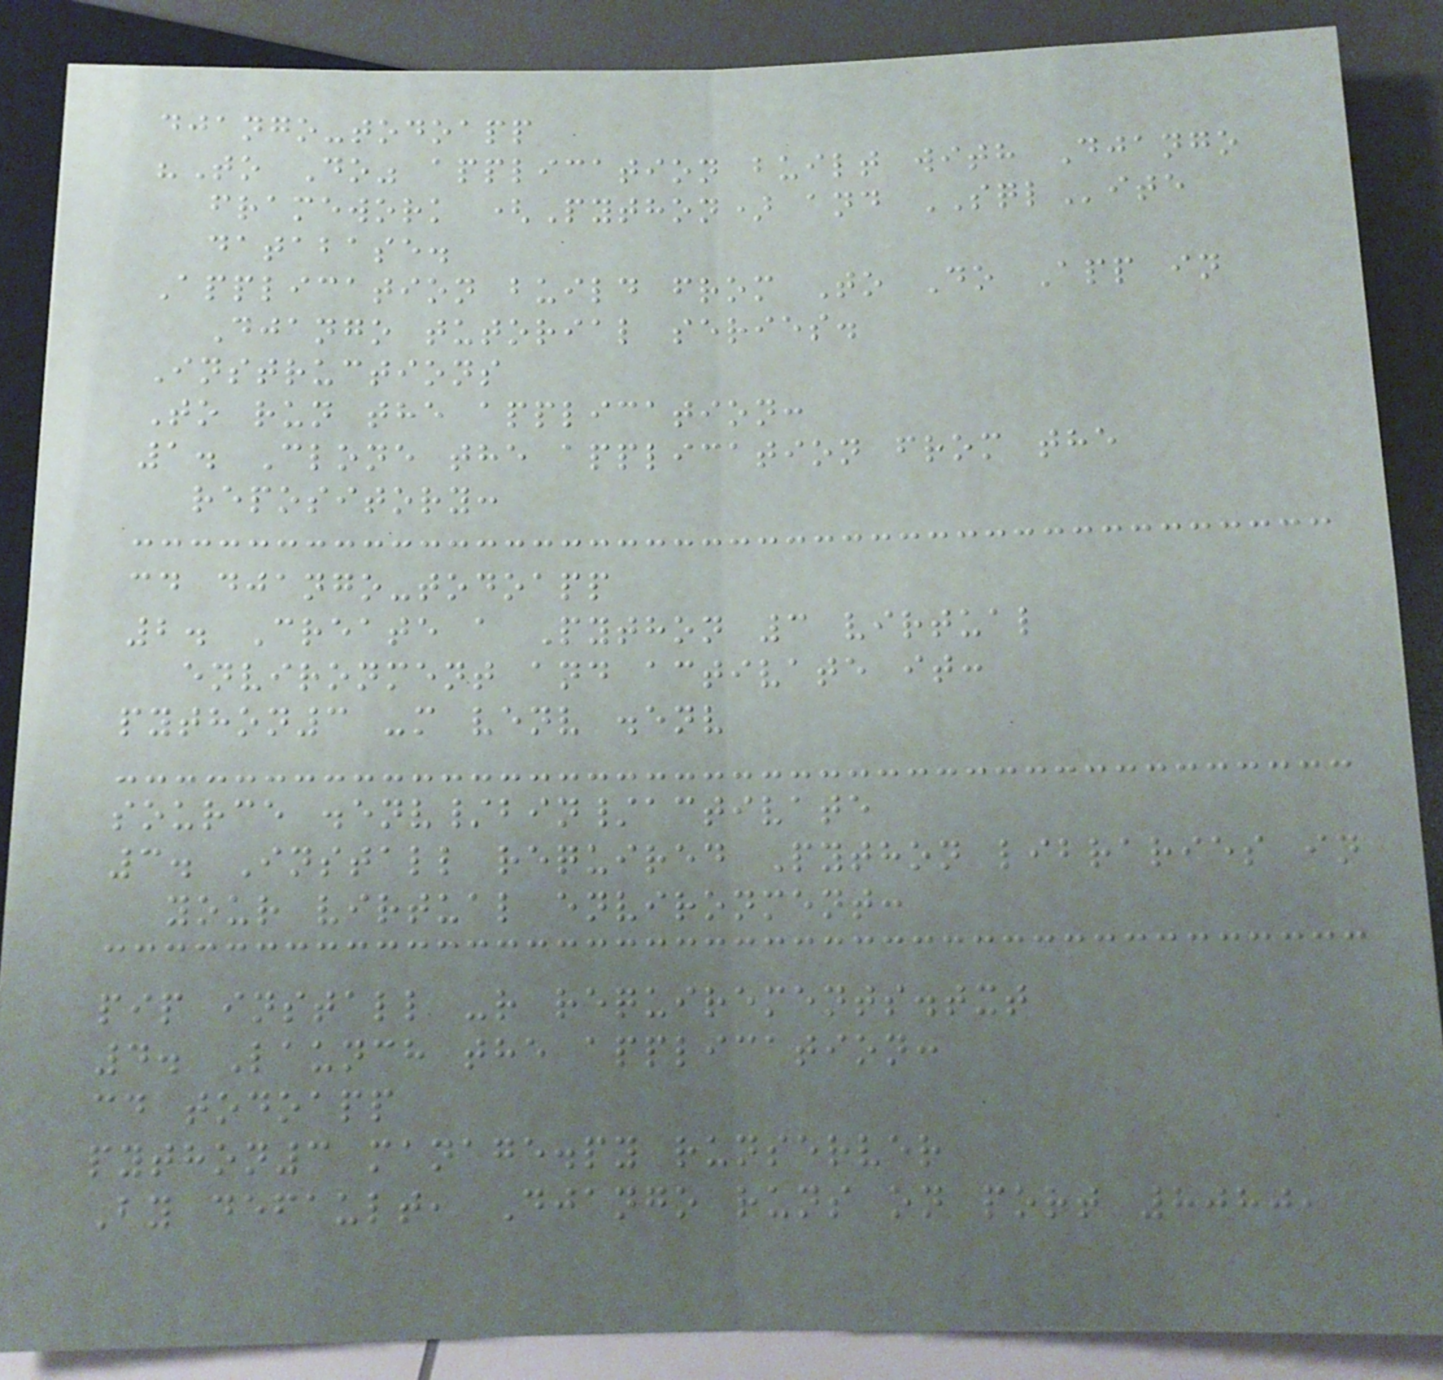django-todoapp
"To Do" application built with Django
framework (Python) and SQLite
database.
Application build from To Do App in
Django tutorial series.
Instructions
To run the application:
1. Clone the application from the
repository:
cd django-todoapp
2. Create a Python 3 virtual
environment and activate it:
python3 -m venv .env
source .env/bin/activate
3. Install required Python libraries in
your virtual environment:
pip install -r requirements.txt
4. Launch the application:
cd todoapp
python3 manage.py runserver
By default, Django runs on port 8080,
